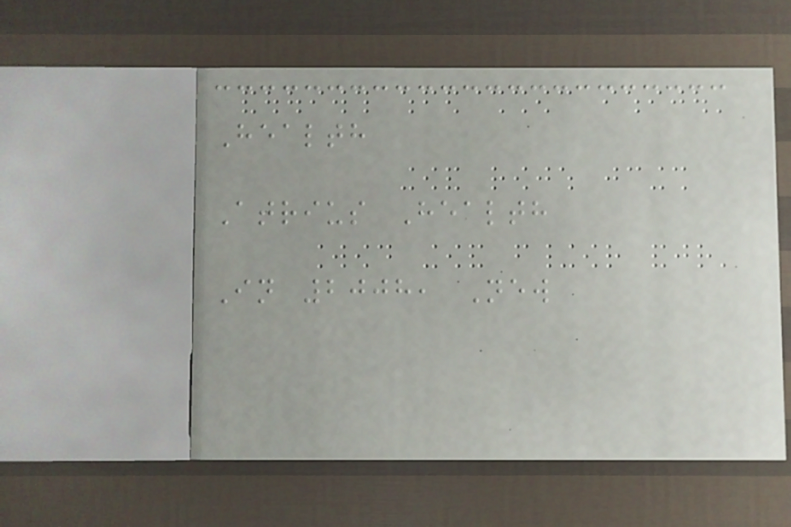Health
Atrius Health
In 2008, New
